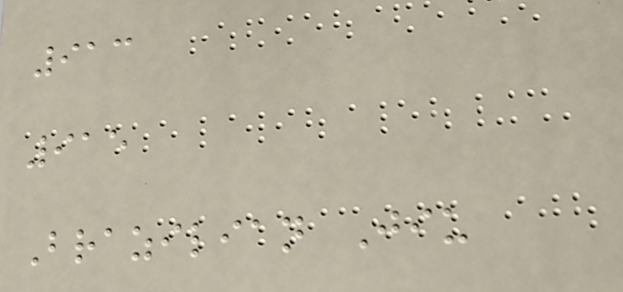913
915
Brazilian Jiu
